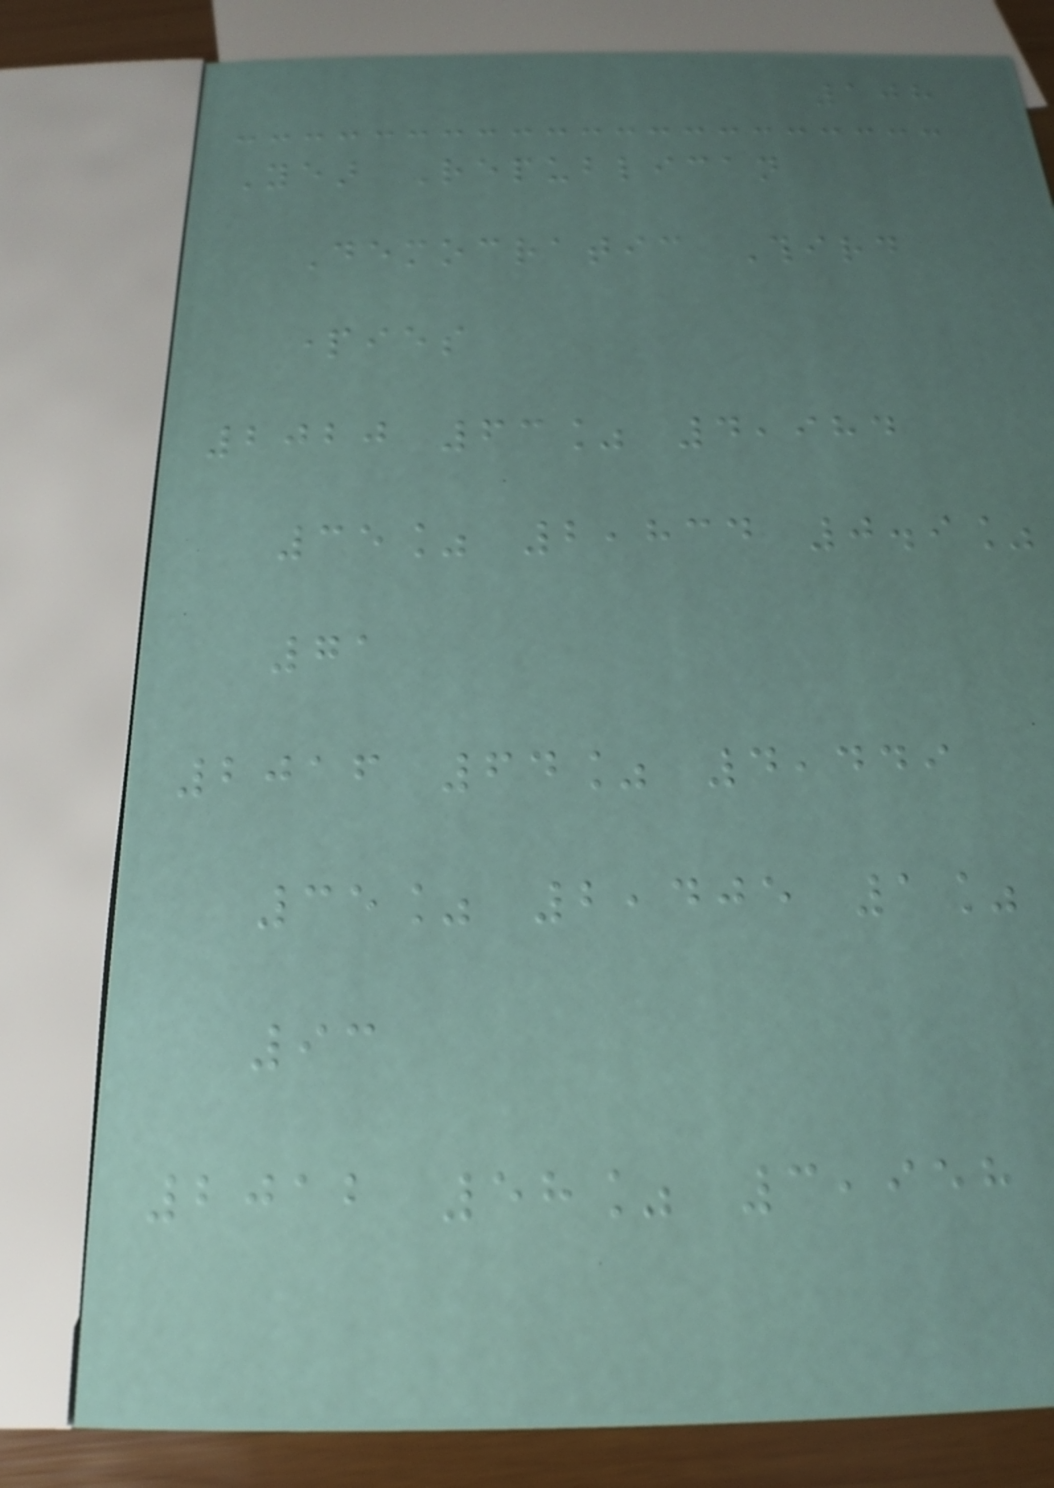108
Year Republican
Democratic Third
parties
2020 63% 4,984
35% 2,834 0.9%
71
2016 64% 4,449
35% 2,405 1%
93
2012 58% 3,958
